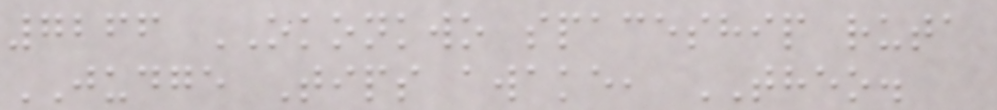7266 OKONKWO spaceship ruta
JUDGE Tips awake, THEO.
